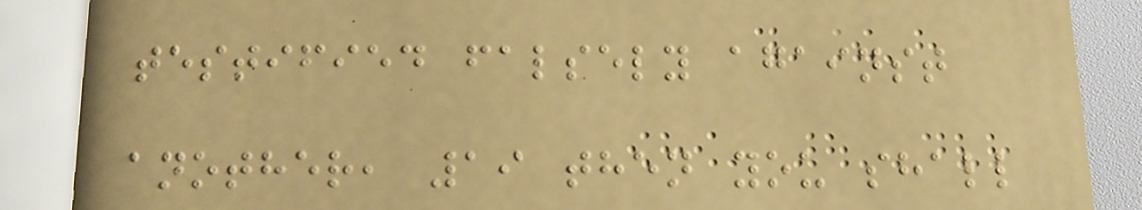testified falsely against
another, 19 then you shall
